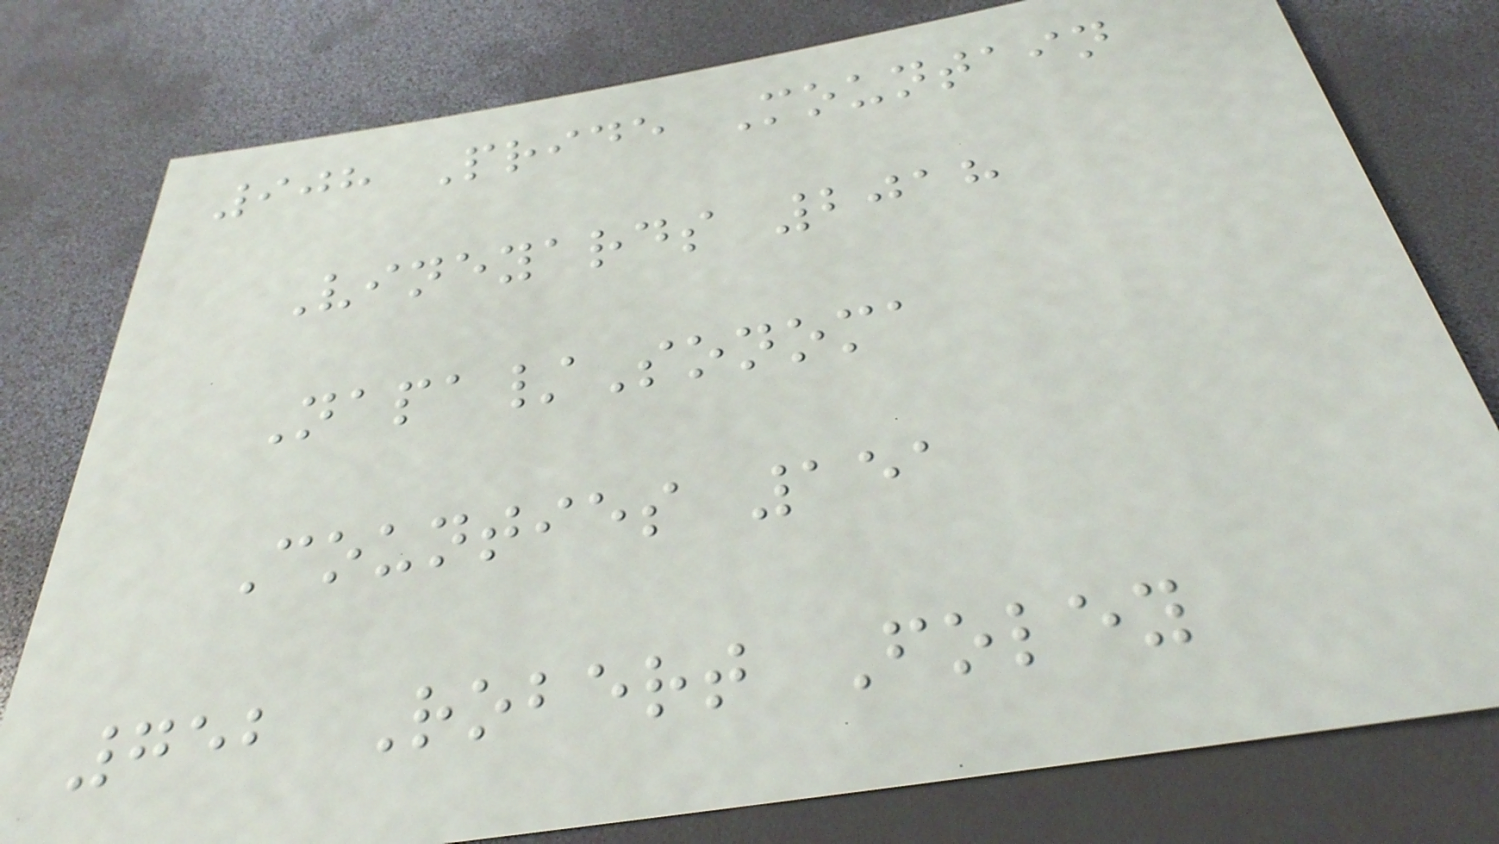908 Pride Mountain
Vineyards 2018
Napa/Sonoma
Counties 151
752 Robert Foley
